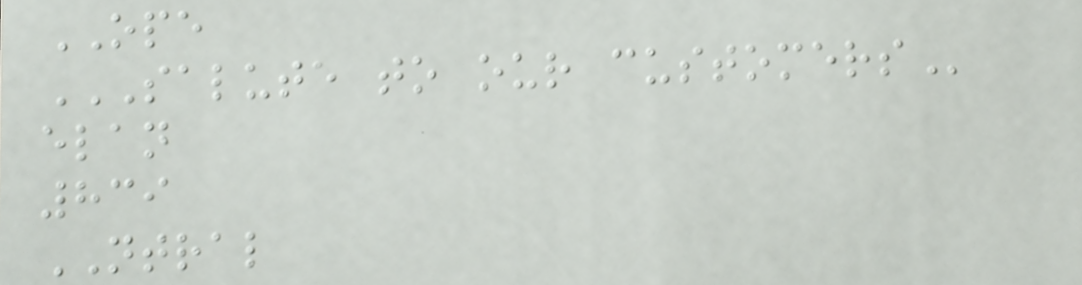OPE
SALUTE TO OUR CUSTOMERS
elan
839
NTRAL
